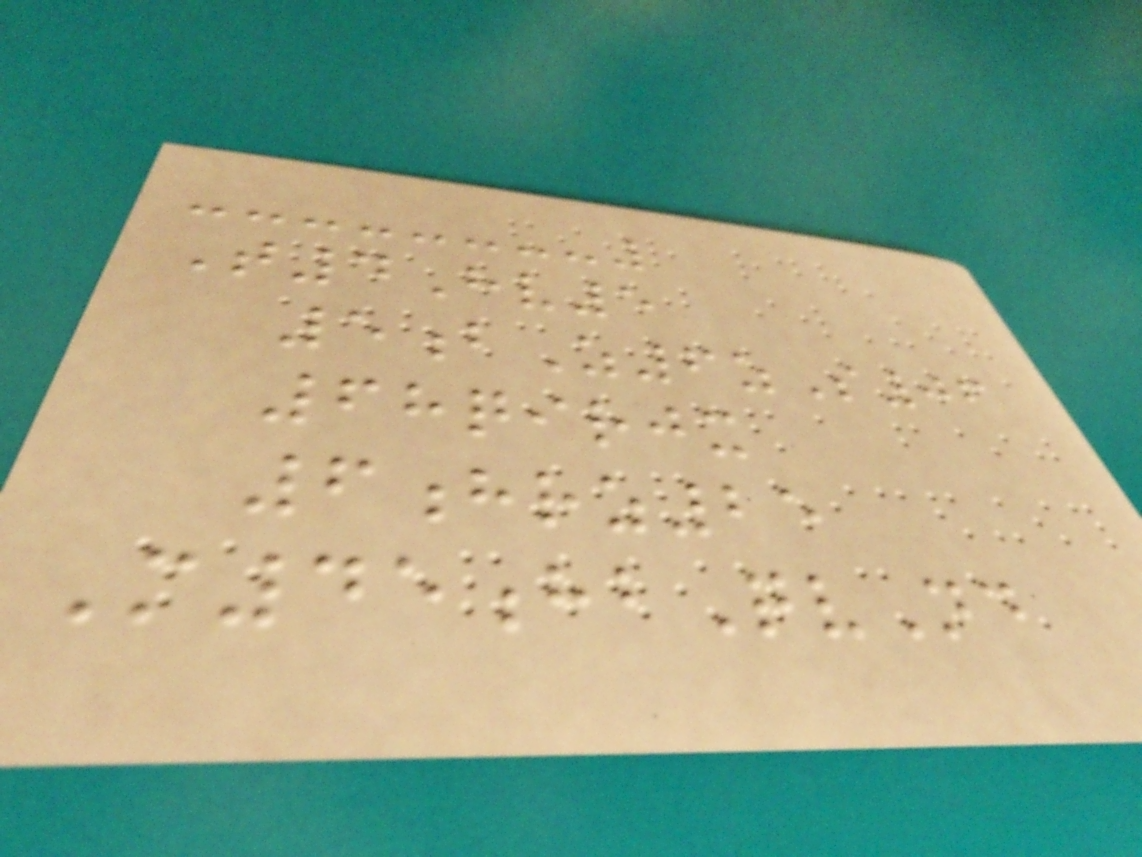T4Hv5
5bZ6zS06
68qirjx
6hrz25
M45hbQvNd
